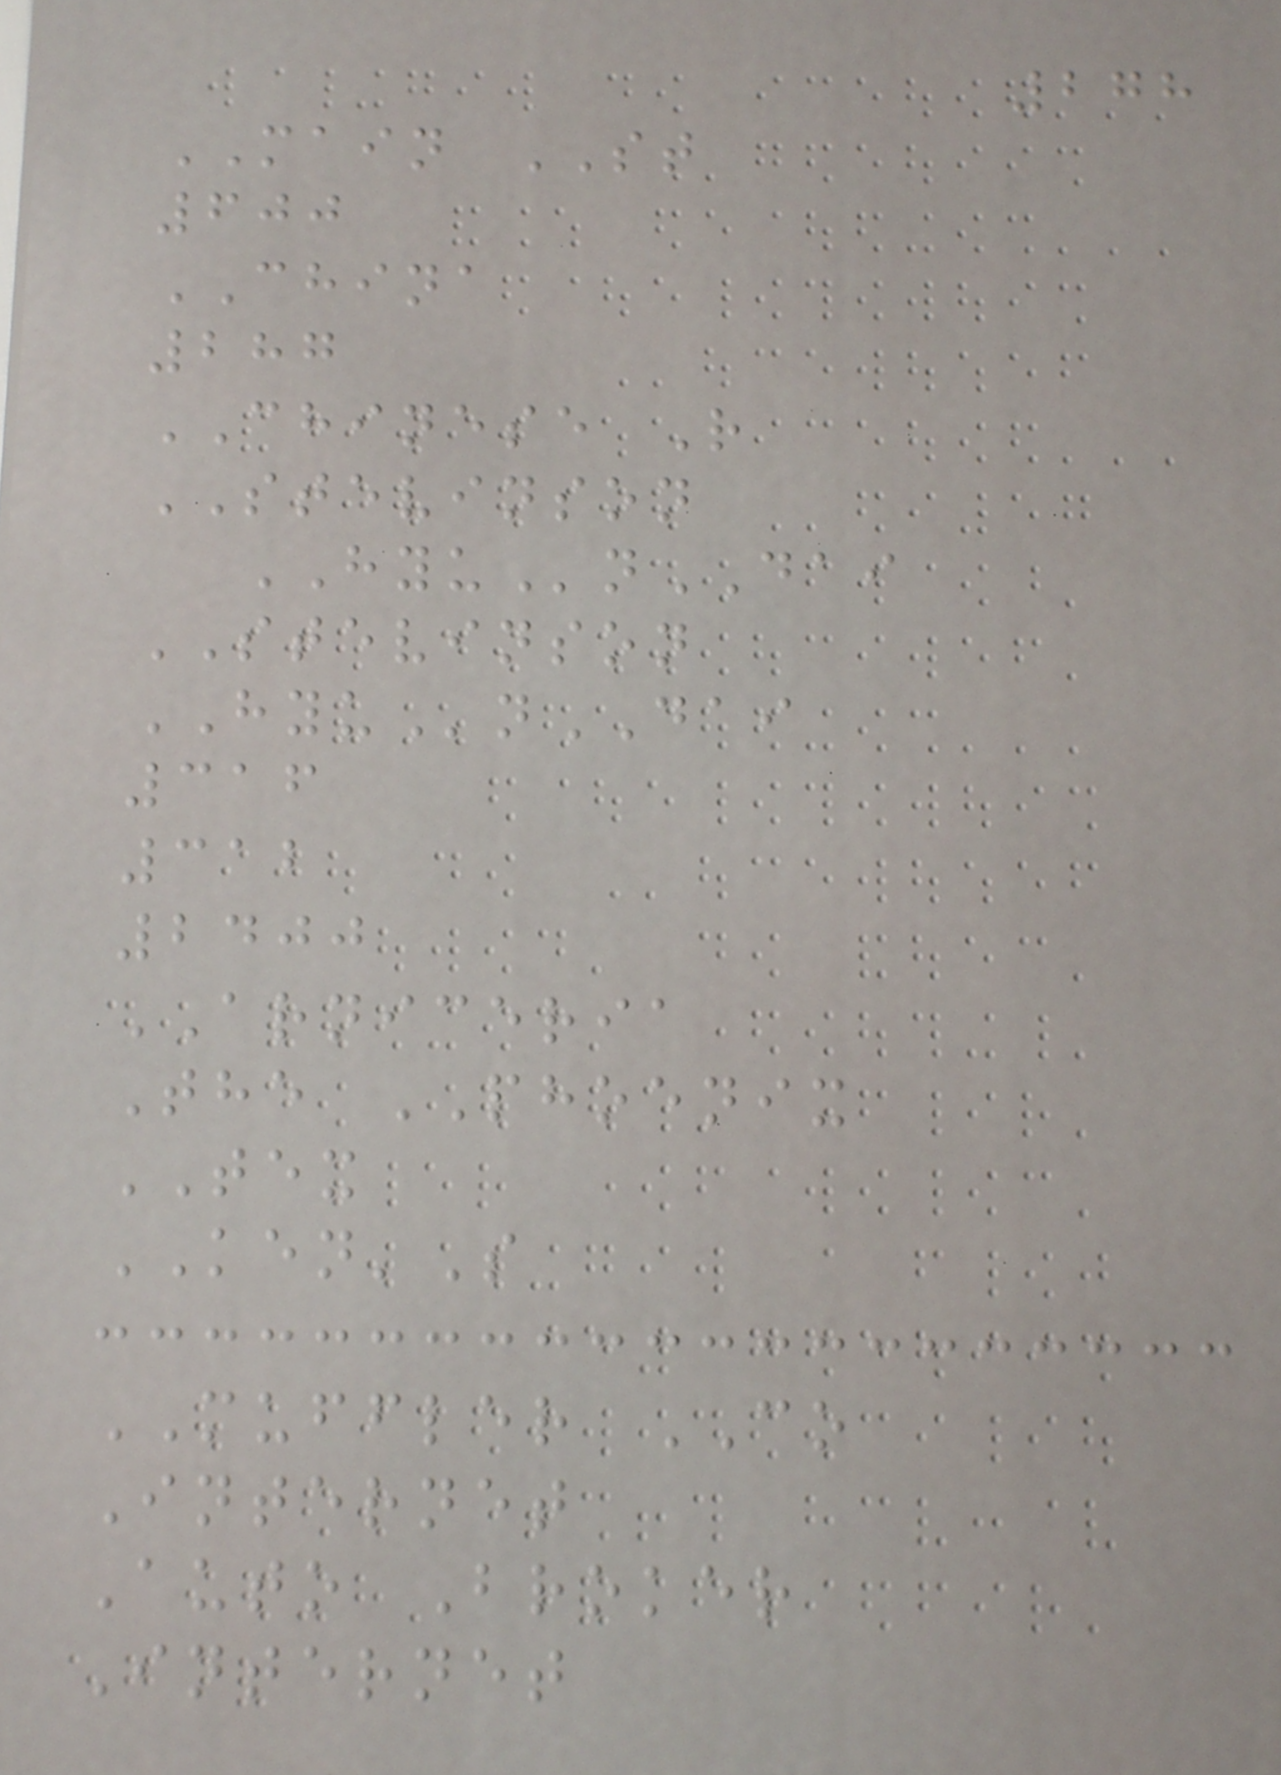278
MAIN ST
600
CHINA
287
CHINESE R
STEVINSON
HYUnDAI
STEVINSON
HYUnDAI
316
312
2400
ARNICERIA
The PHOENIX
TEX
KEN'S
MUFFLER CO
Internet
Auto Broker
Internet
